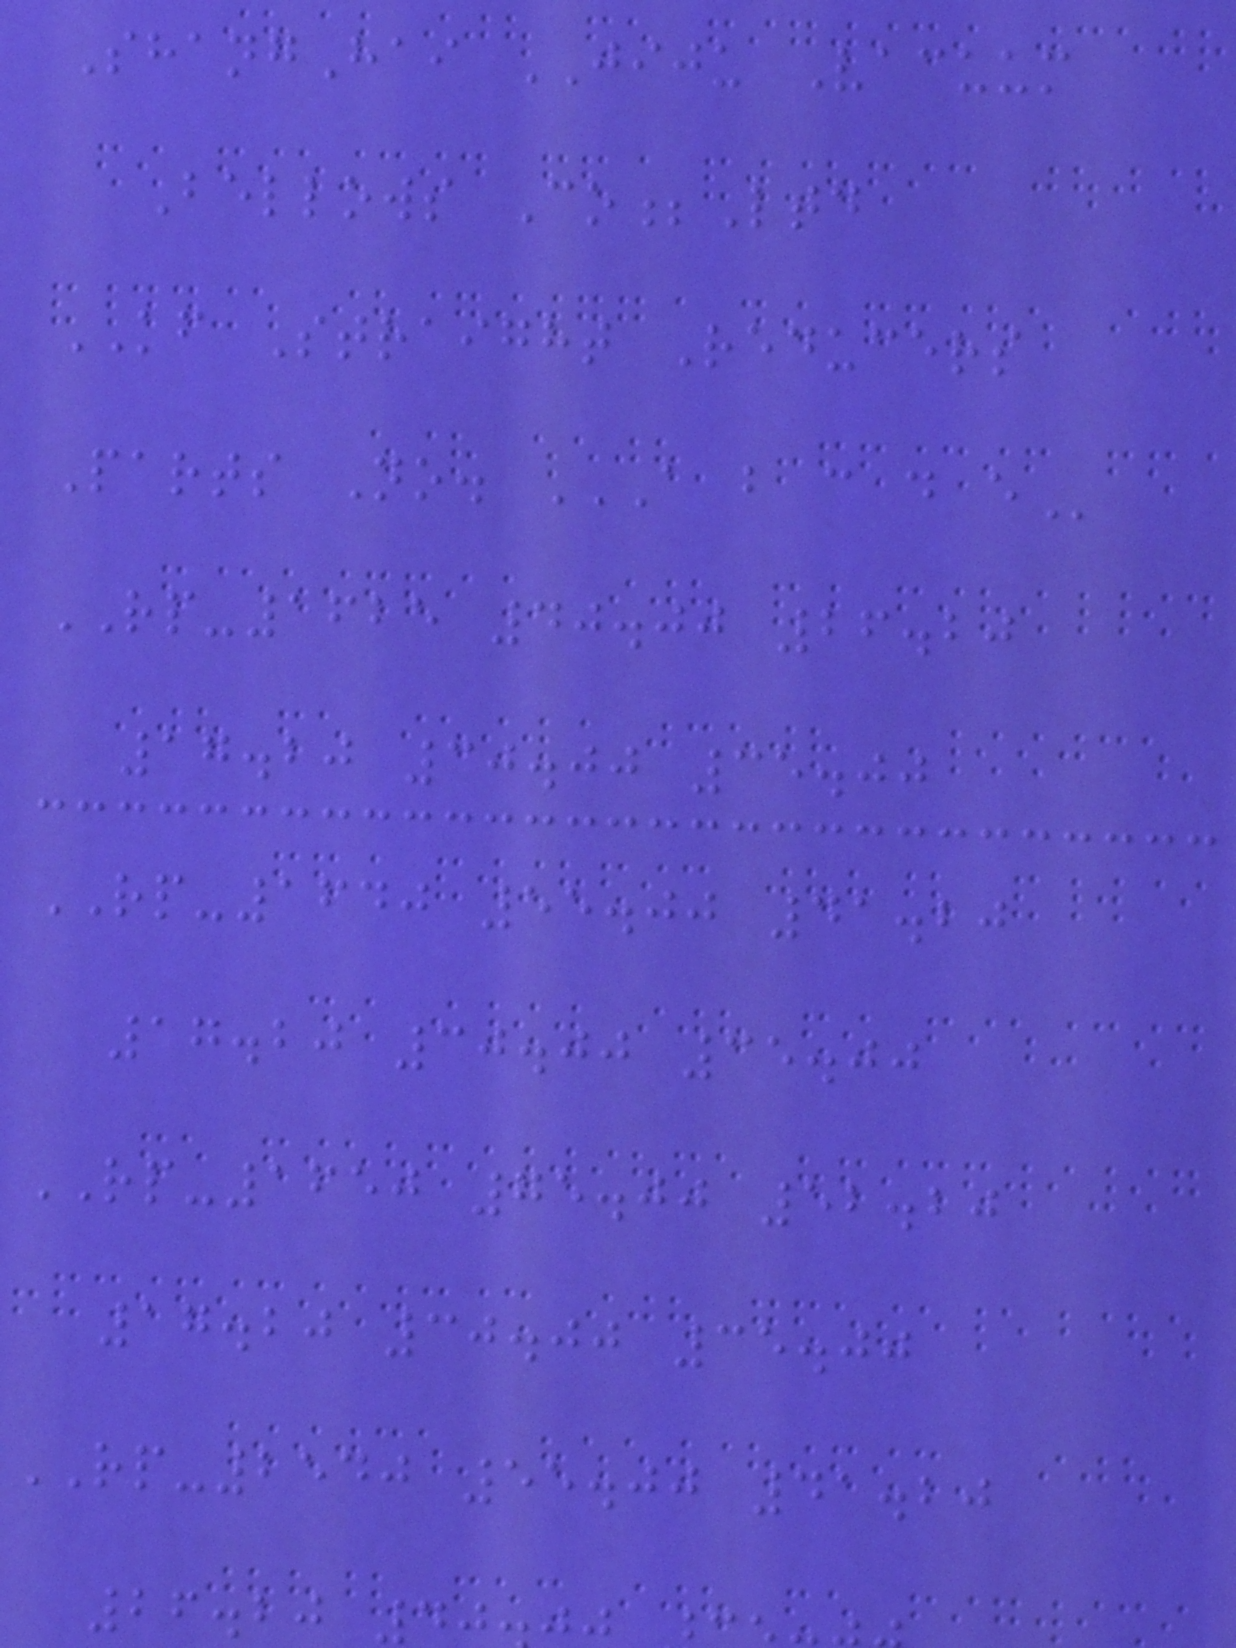ShangHai JIJU Vacuum
Bellows Co;Ltd
KF Straight Reducers
Parts No. A B C D E
RP-1625 40.00 26.20
17.20 30.00 35.00
RP-1640 55.00 41.20
17.20 30.00 35.00
RP-1650 75.00 52.20
17.20 30.00 35.00
RP-2540 55.00 41.20
26.20 4
